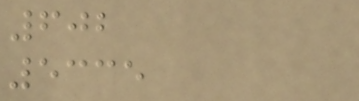602
5335
